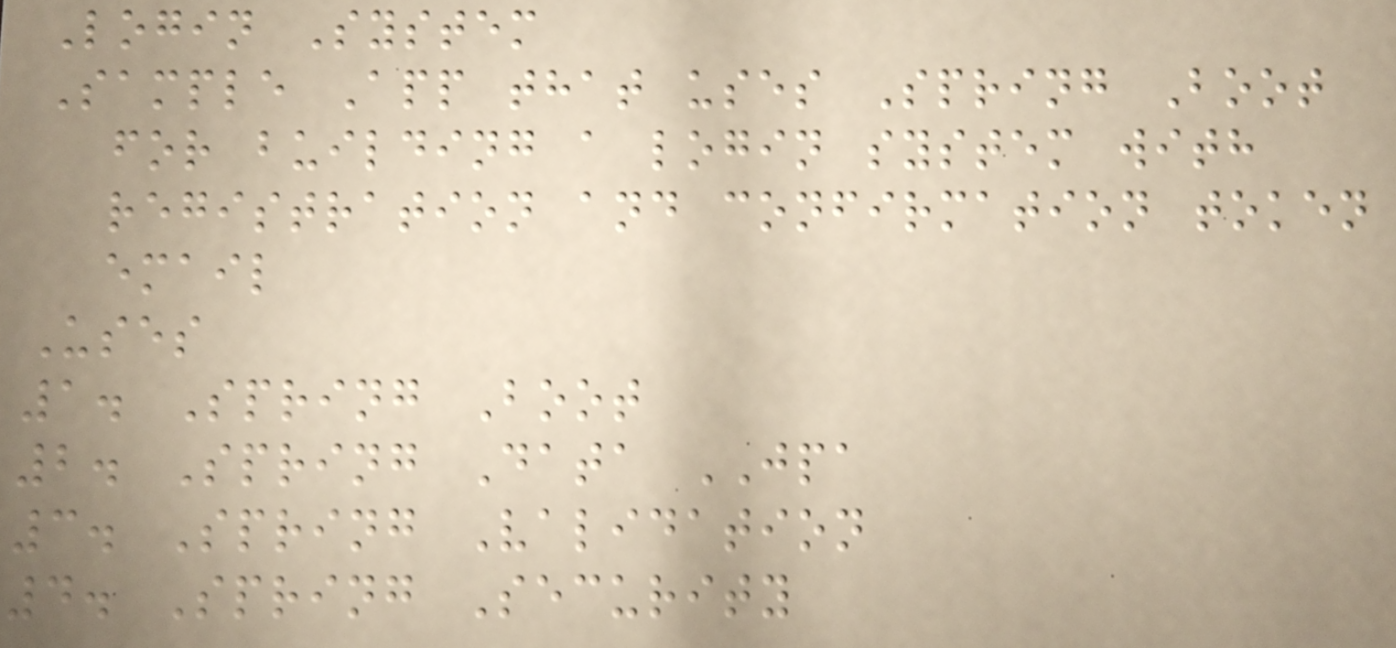Login System
Sample App that uses Spring Boot
for building a login system with
registration and confirmation token
email
Uses
1. Spring Boot
2. Spring Data JPA
3. Spring Validation
4. Spring Security
